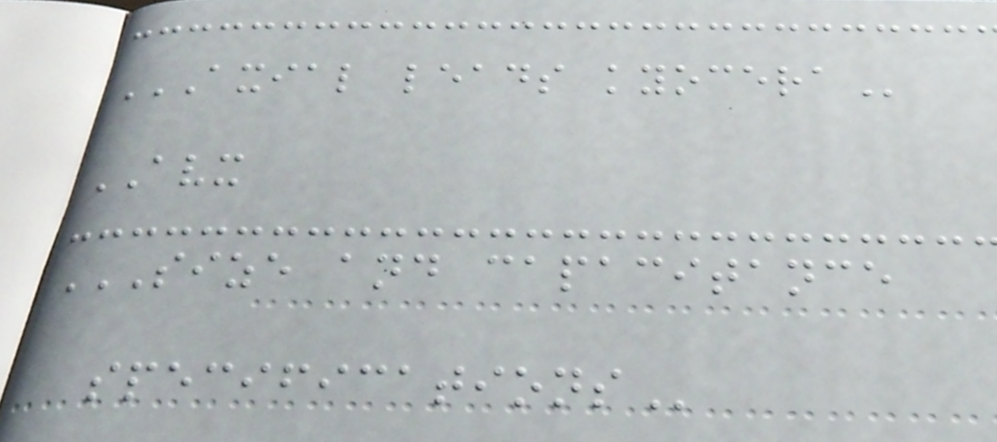AXIAL LEADS KYOCERA
AVX
SIZE AND CAPACITANCE
SPECIFICATIONS
